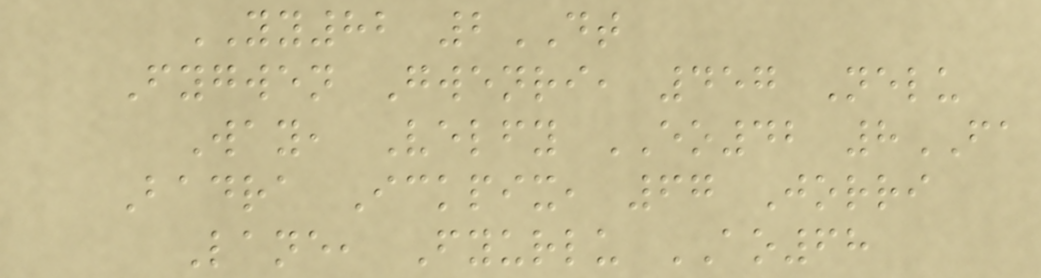YY82 2DT
Fygwen Gwenri, 457 Nelu
Way, Velfy EO42 8FA
Badra Ickpix, 67 Jorri
Lane, Fyurlu AO68
